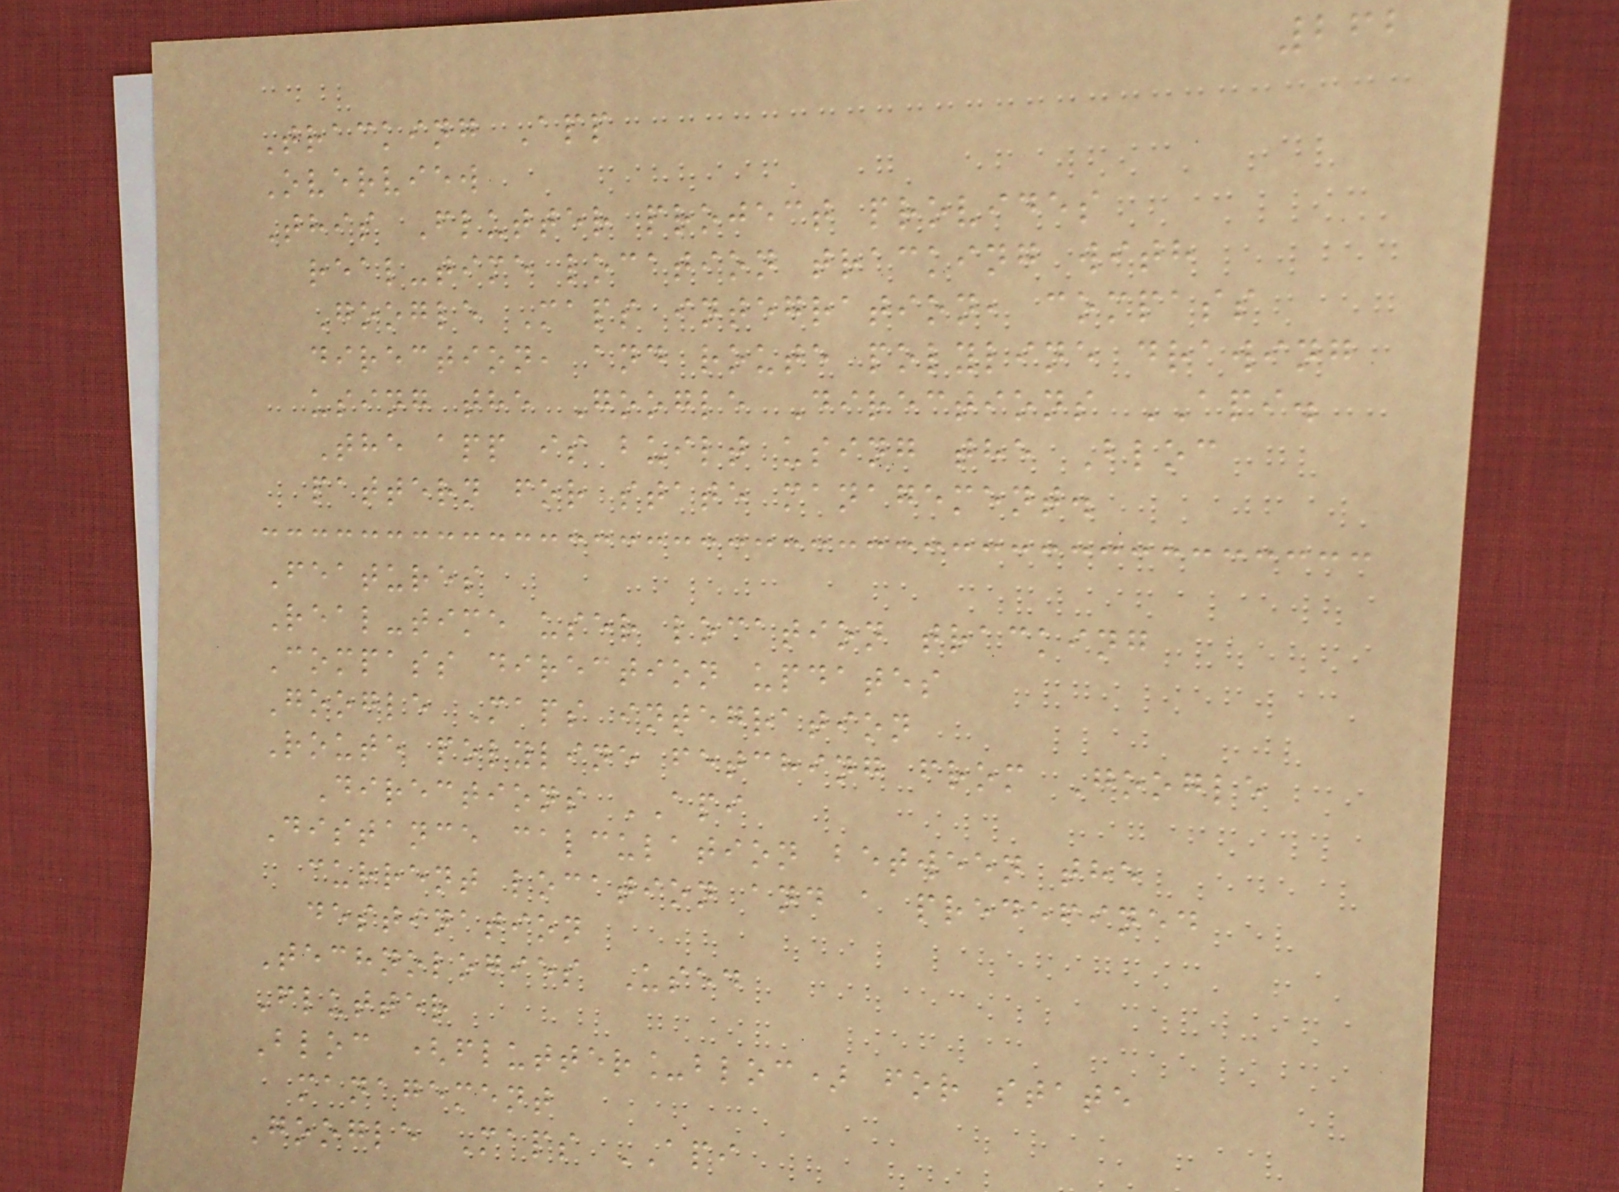262
Tracking App
Overview
This Flutter project provides
real-time location tracking with
Google Maps integration, compass
direction, and route polyline drawing
using the Google Directions API.
The app is built using the Bloc
pattern for state management.
Features
Real-time user location tracking
Compass direction updates
Google Maps integration
Route polyline fetching from Google
Directions API
Distance calculation between the
current location and a predefined
destination
Technologies Used
Flutter
Bloc (flutter_bloc) for state
management
Google Maps API
